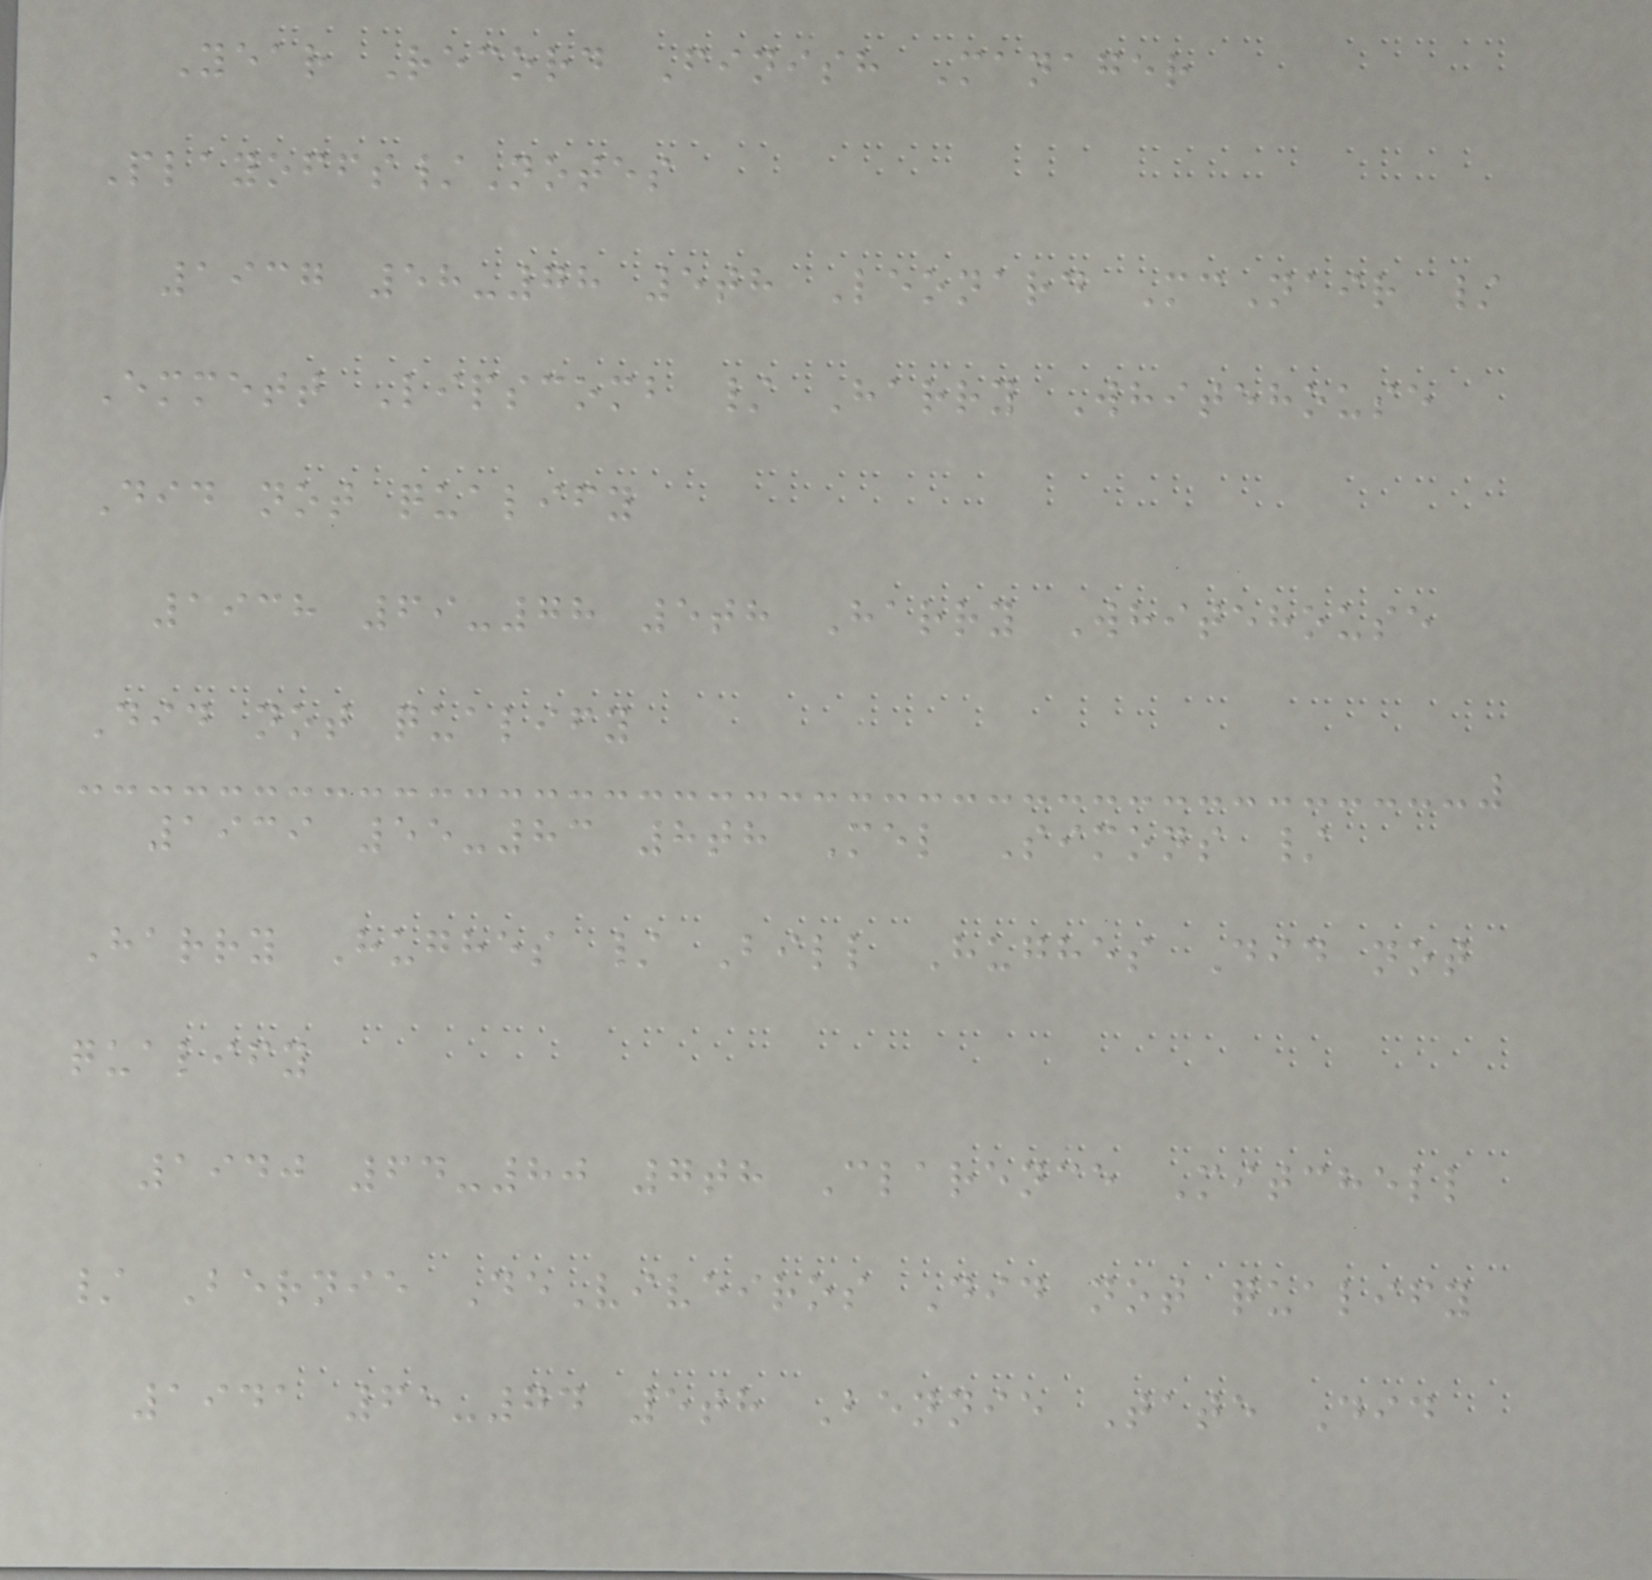Year Record Finish Manager
Playoffs/Notes
1937 58-78 5th Leonard McNair /
Emmett Lipscomb / Harry Whitehouse
Did not qualify
1938 69-78 5th Harry Whitehouse
Did not qualify
1939 55-83 8th Mel Simons /
Harry Hughes / Bill Hughes Did not
qualify
1940 64-80 7th Clarence Mitchell
/ Bernie DeViveiros Did not qualify
1941 65-74 5th Bennie Tate Did
